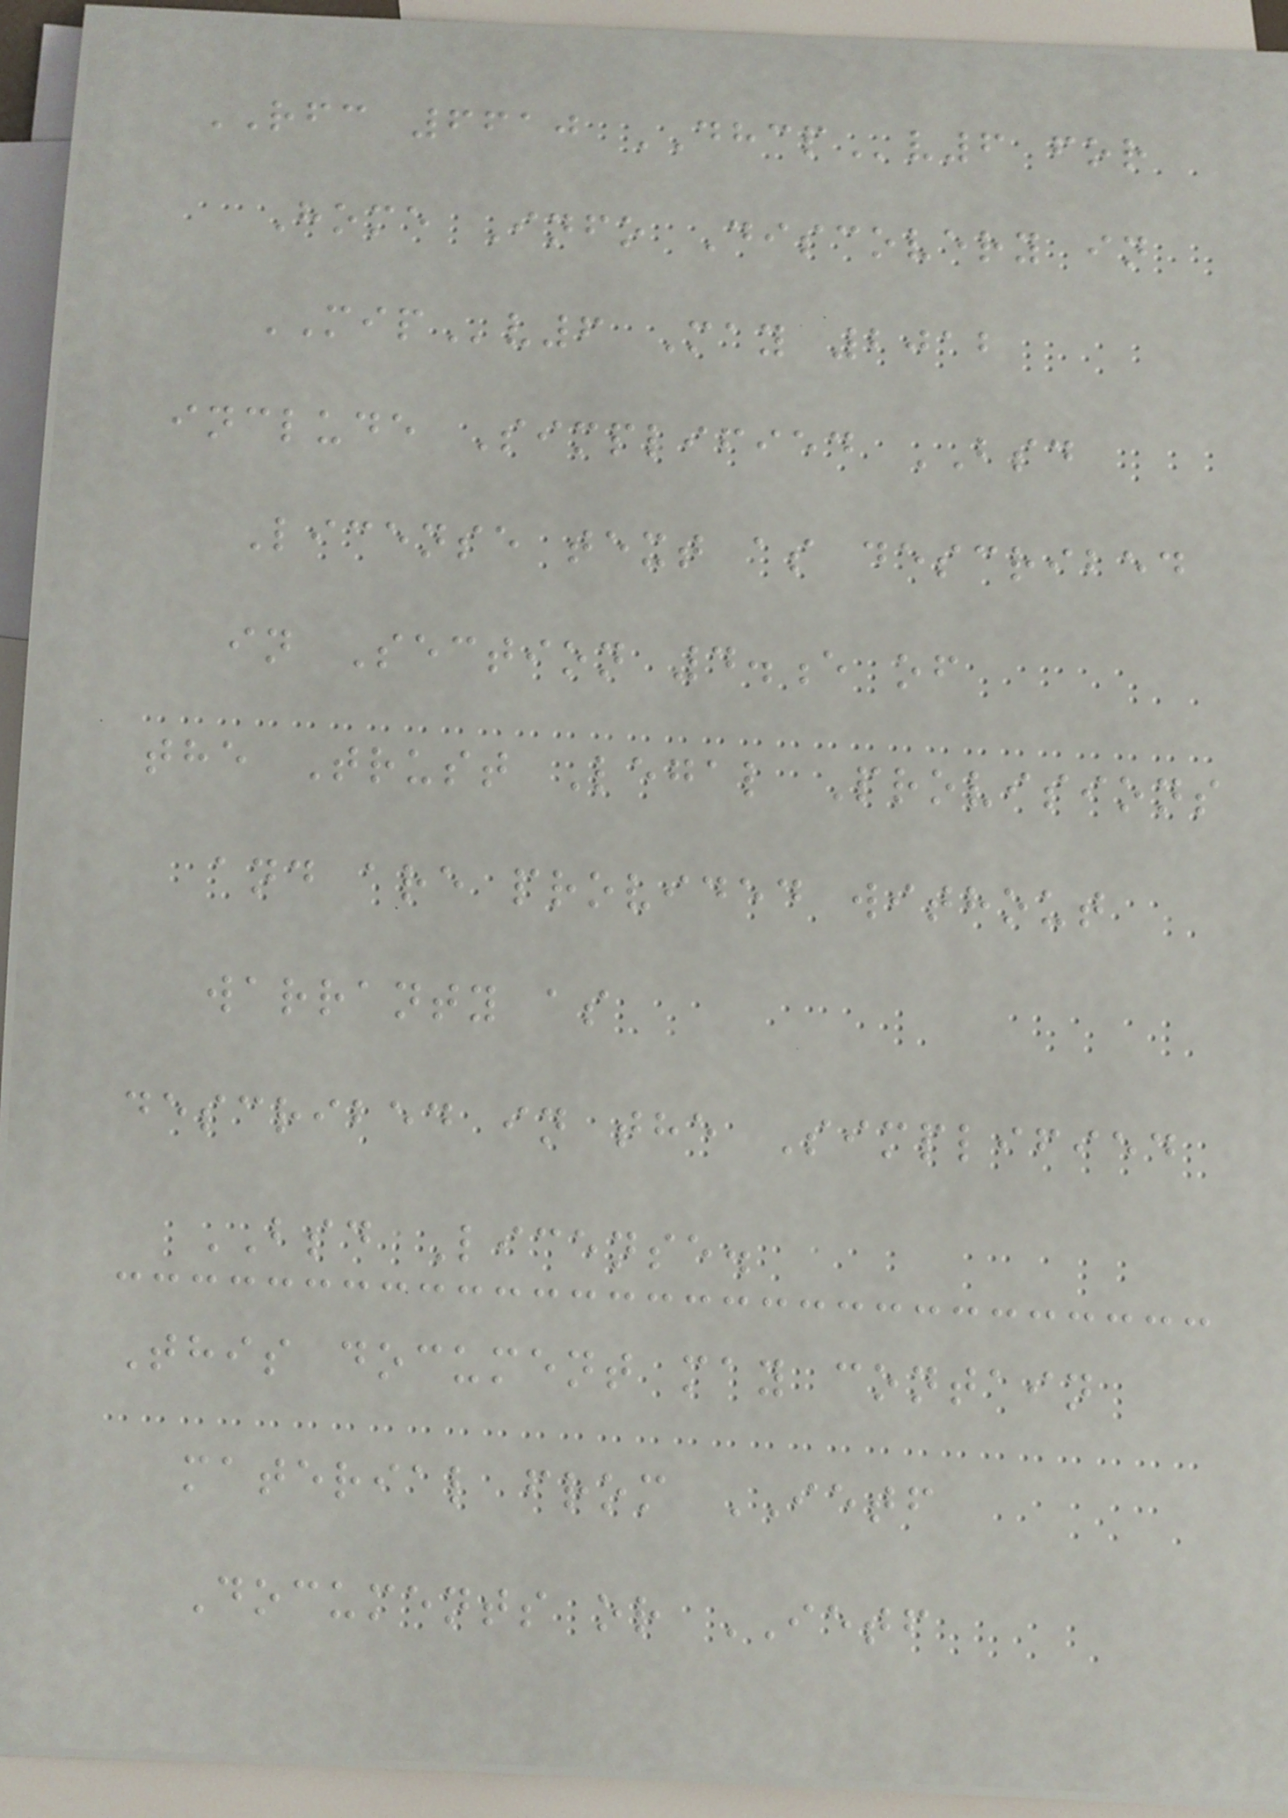RFC 6610 DHCPv6 for
Home Info Discovery in
MIPv6 May 2012
include Simplified BSD
License text as described
in Section 4.e of
the Trust Legal Provisions
and are provided without
warranty as
described in the Simplified
BSD License.
This document may contain
material from IETF
Documents or IETF
